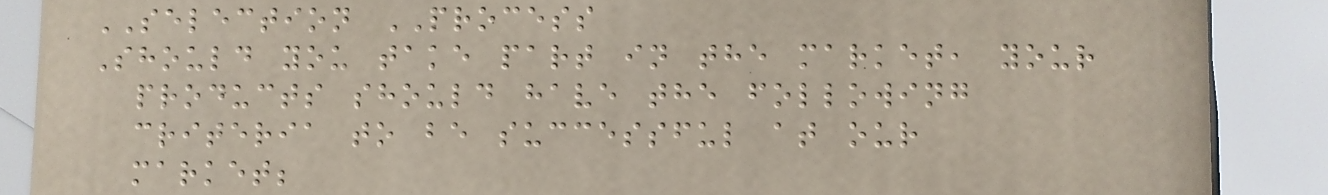SELECTION PROCESS
Should you take part in the market, your
products should have the following
criteria to be successful at our
market;
